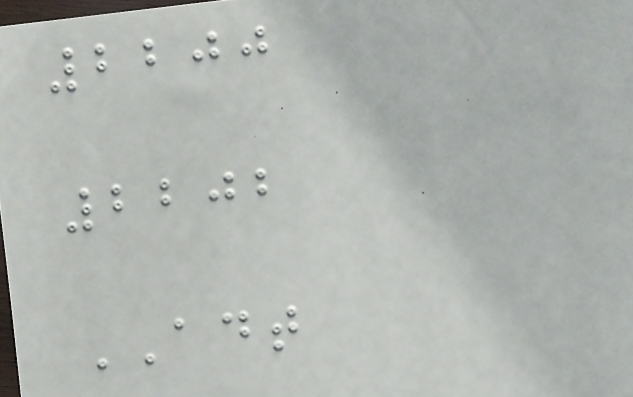2200
2202
ADT
